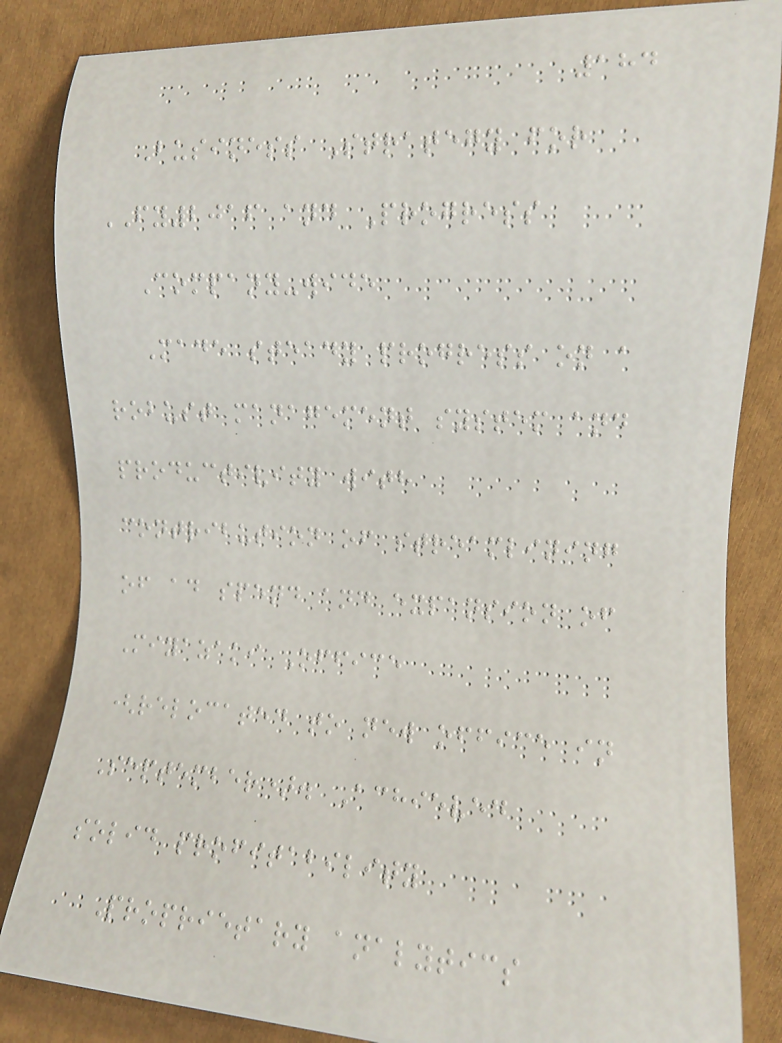184
Business Strategy for
FY2016 and Progress
Company-wide
Made steady progress on a
robust management system and
productivity with
contribution of streamlining
of ad spend and expansion of
Miyazaki Office
(relocated to new office in
September). Achieved
solid profitability
Proprietary analytics
